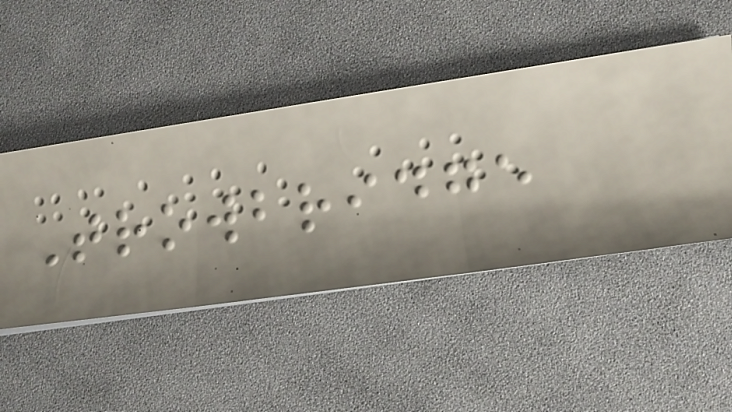Trowbridge
